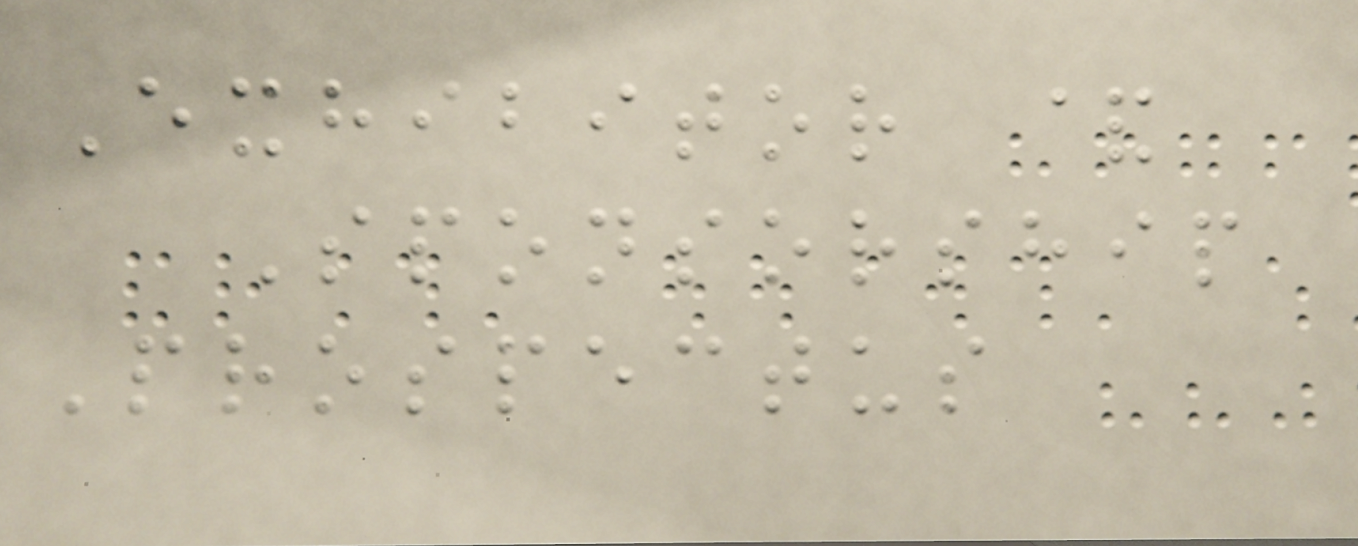Exhibitor &
Sponsorship
Prospectus
